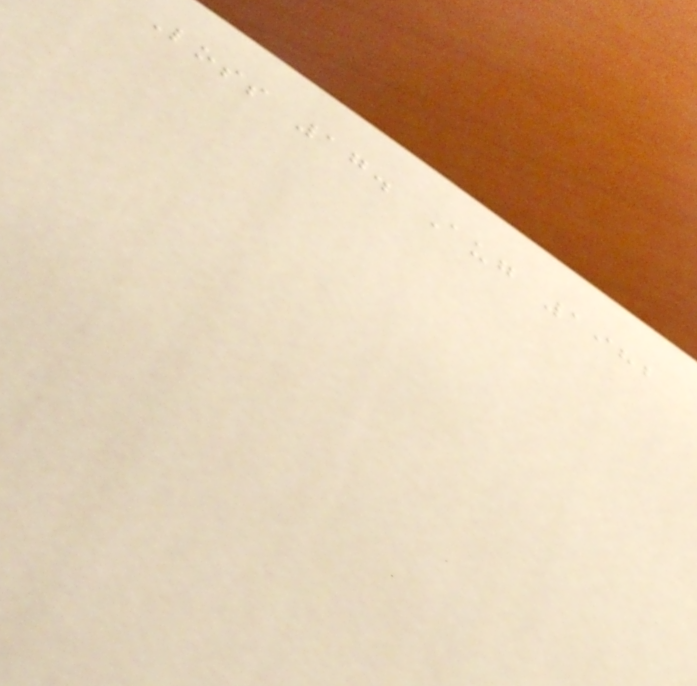Loss 17. Aug 1982
